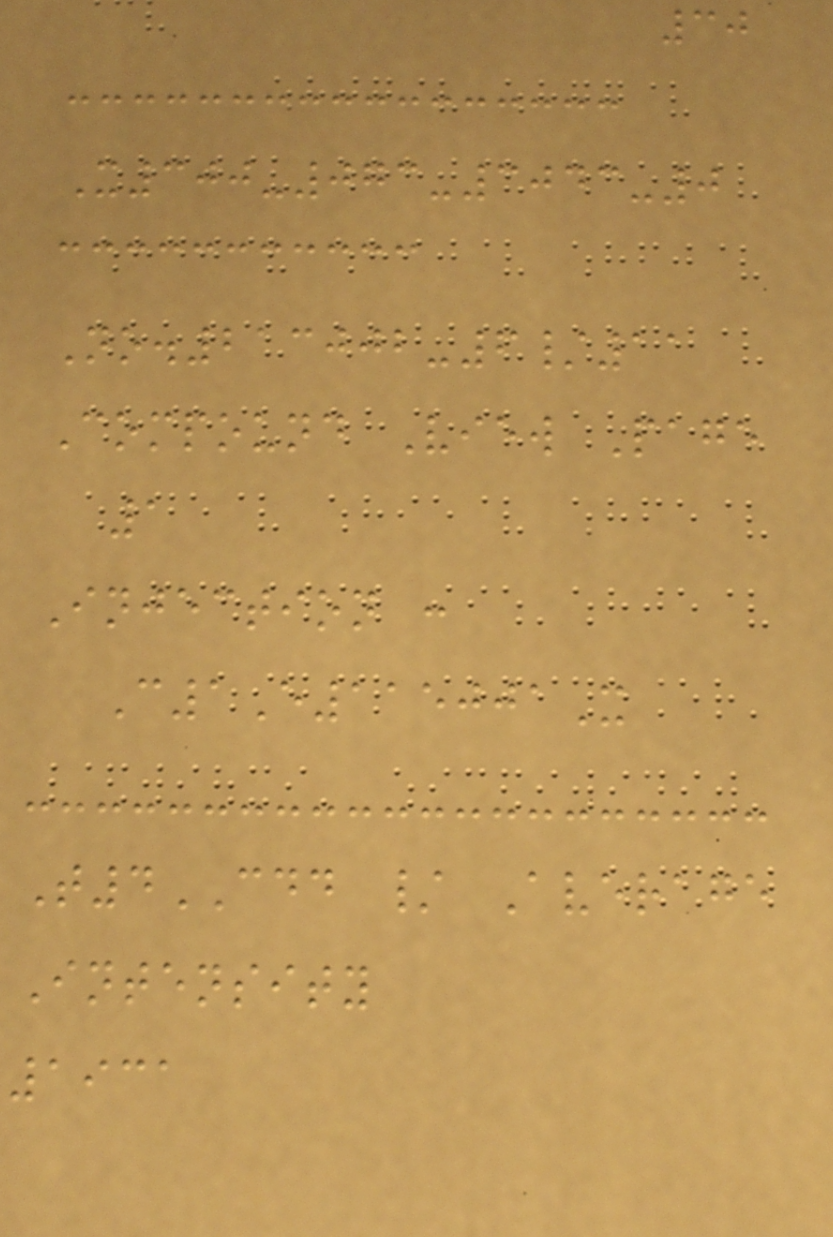30
X300-073-3043-0
No.213002-6/11
Compound View Page
1
Injection :
C1E115001X
T4CDD / Average
Intensity
1931
